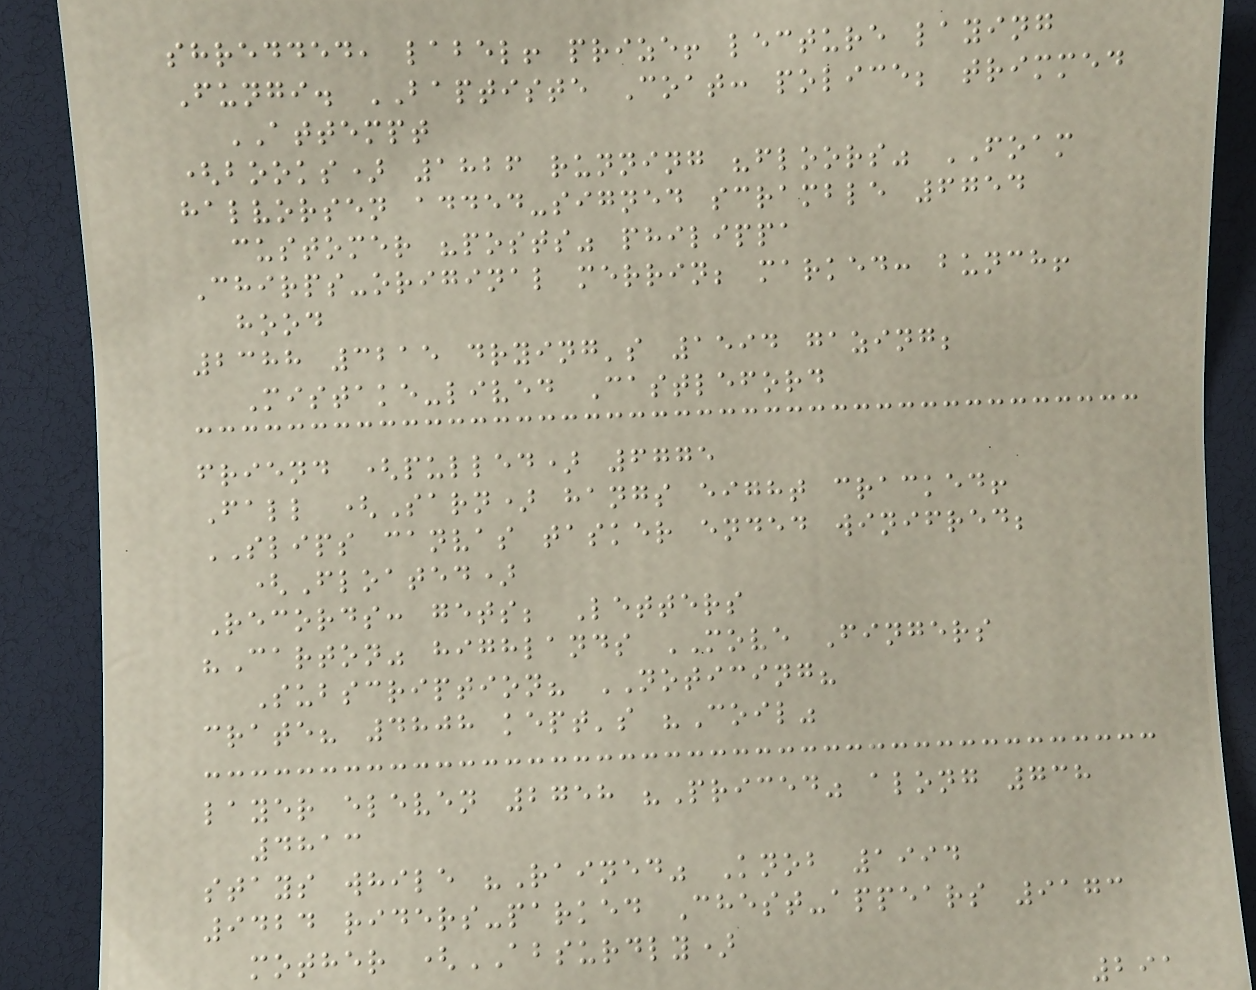shredded, label! prize! lecture laying
Fungi. BAPTISTE Coat: police; trimmed
ATTEMPT
(books) 1826 running "floors" FOAM
halvorsen added-signed scramble 6754
customer "posts" philippa
Chirps-original merrin; marked: bunch!
hood
2388 3215 drying's 1594 gazing;
Mistake-lived Castleford
friend (pulled) 6775
Fall (Sarn) hangs eight cracked!
SLIPS canvas tasker ended winifred;
(Floated)
Records: gets; Letters
"Carton" highlands MOVE Fingers
Subscription? NOTICING?
crate? 4808 kept's "Coil"
layer eleven 2758 "Priced" along 738
4813
stays while "Rained" Knob 1994
9424 riders-parked Chest-appears 9173
mother (ABSURDLY)
291
